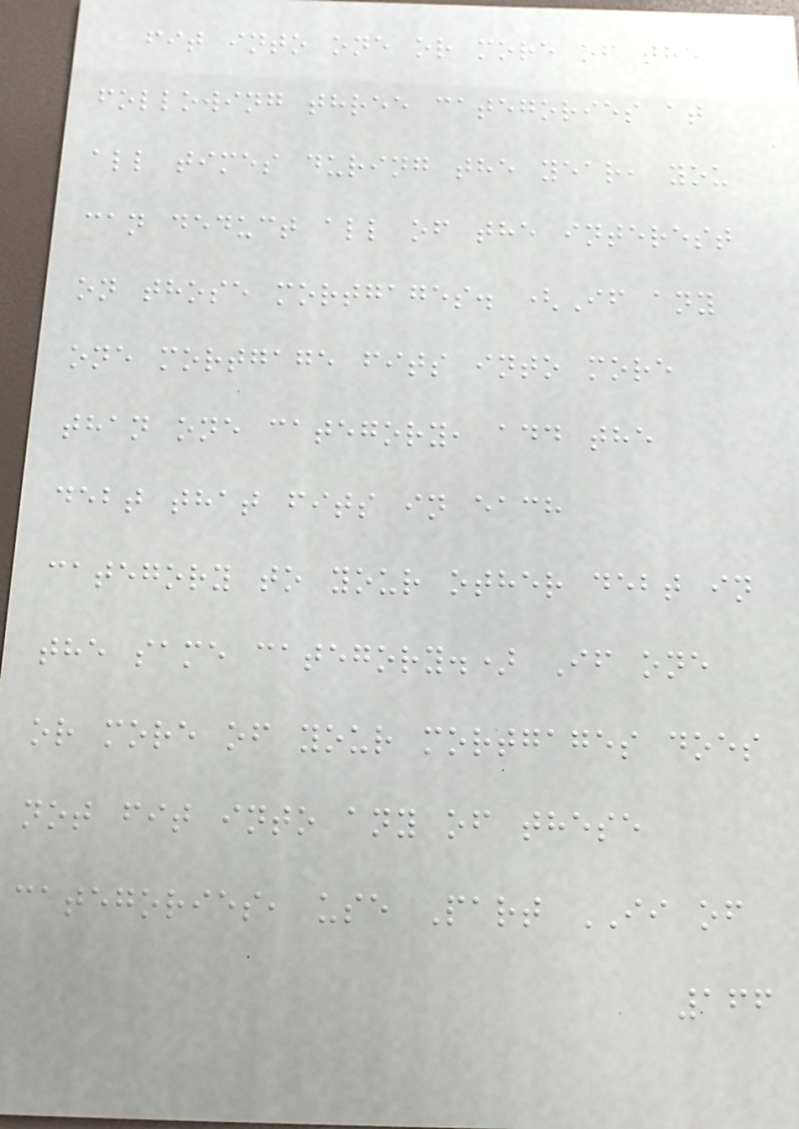fit into one or more of the
following three categories at
all times during the year, you
can deduct all of the interest
on those mortgages. (If any
one mortgage fits into more
than one category, add the
debt that fits in each
category to your other debt in
the same category.) If one
or more of your mortgages does
not fit into any of these
categories, use Part II of
166
